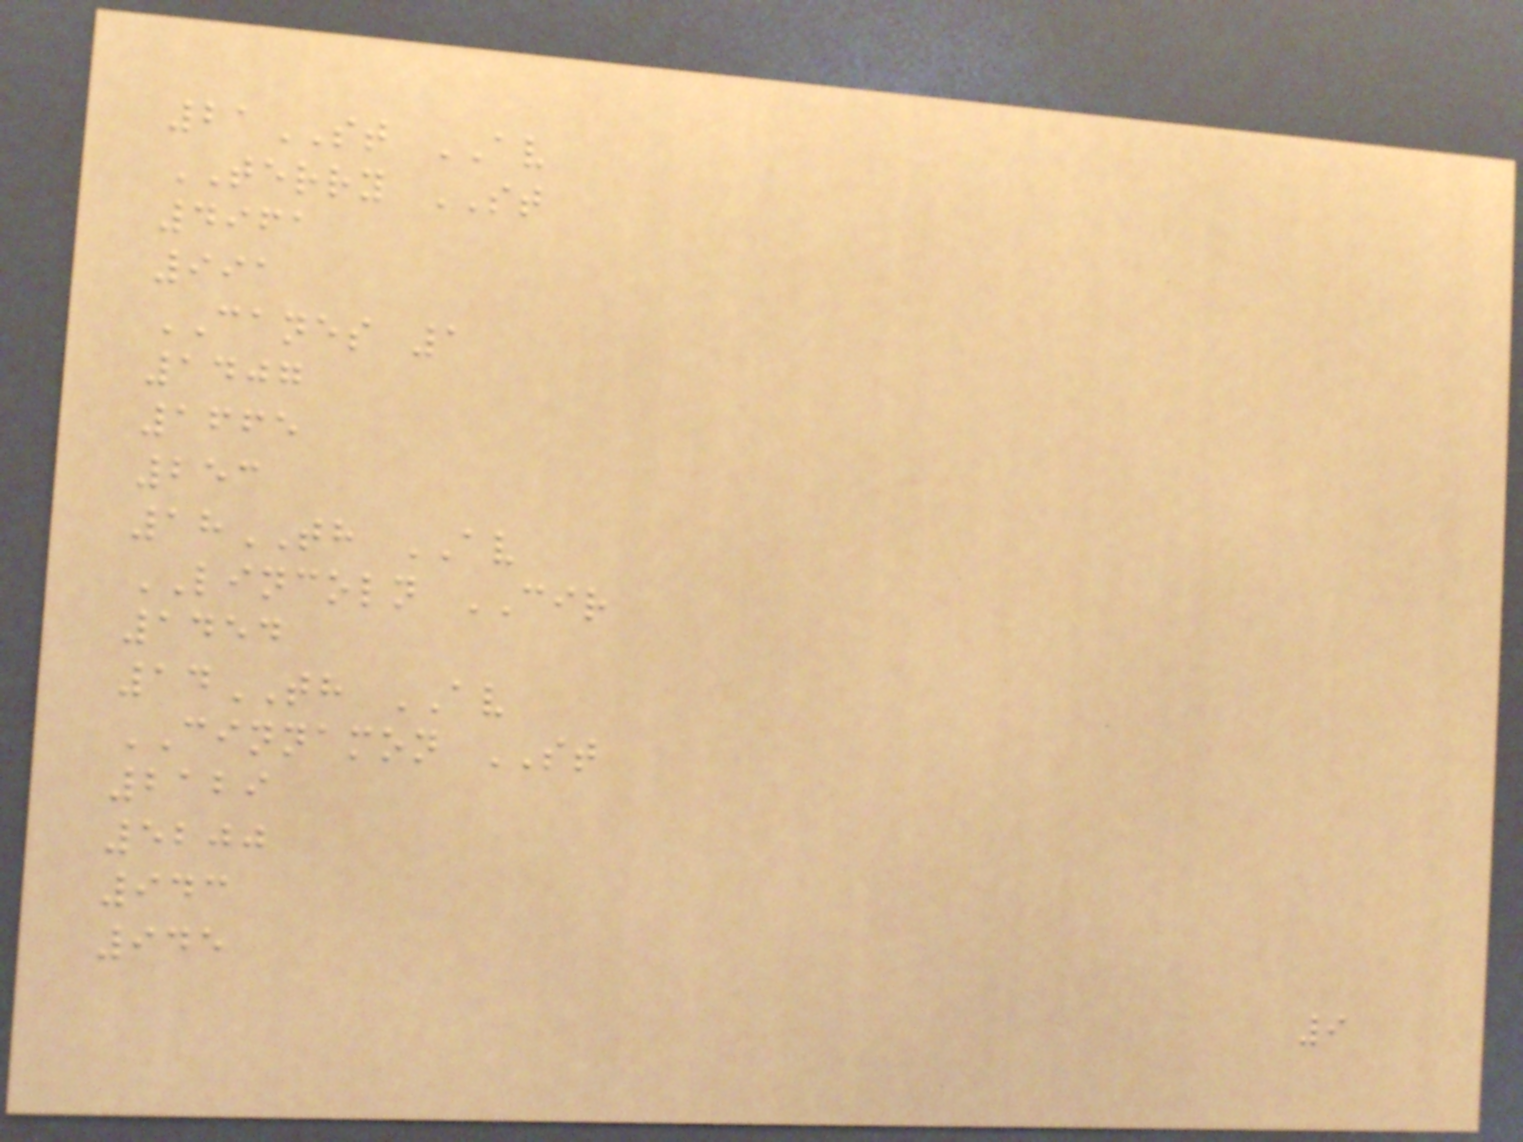21ST AV
TERRY ST
4961
991
CANES 1
1407
1665
253
18TH AV
LINCOLN CIR
1454
14TH AV
CINNAMON ST
2129
5200
943
945
9
